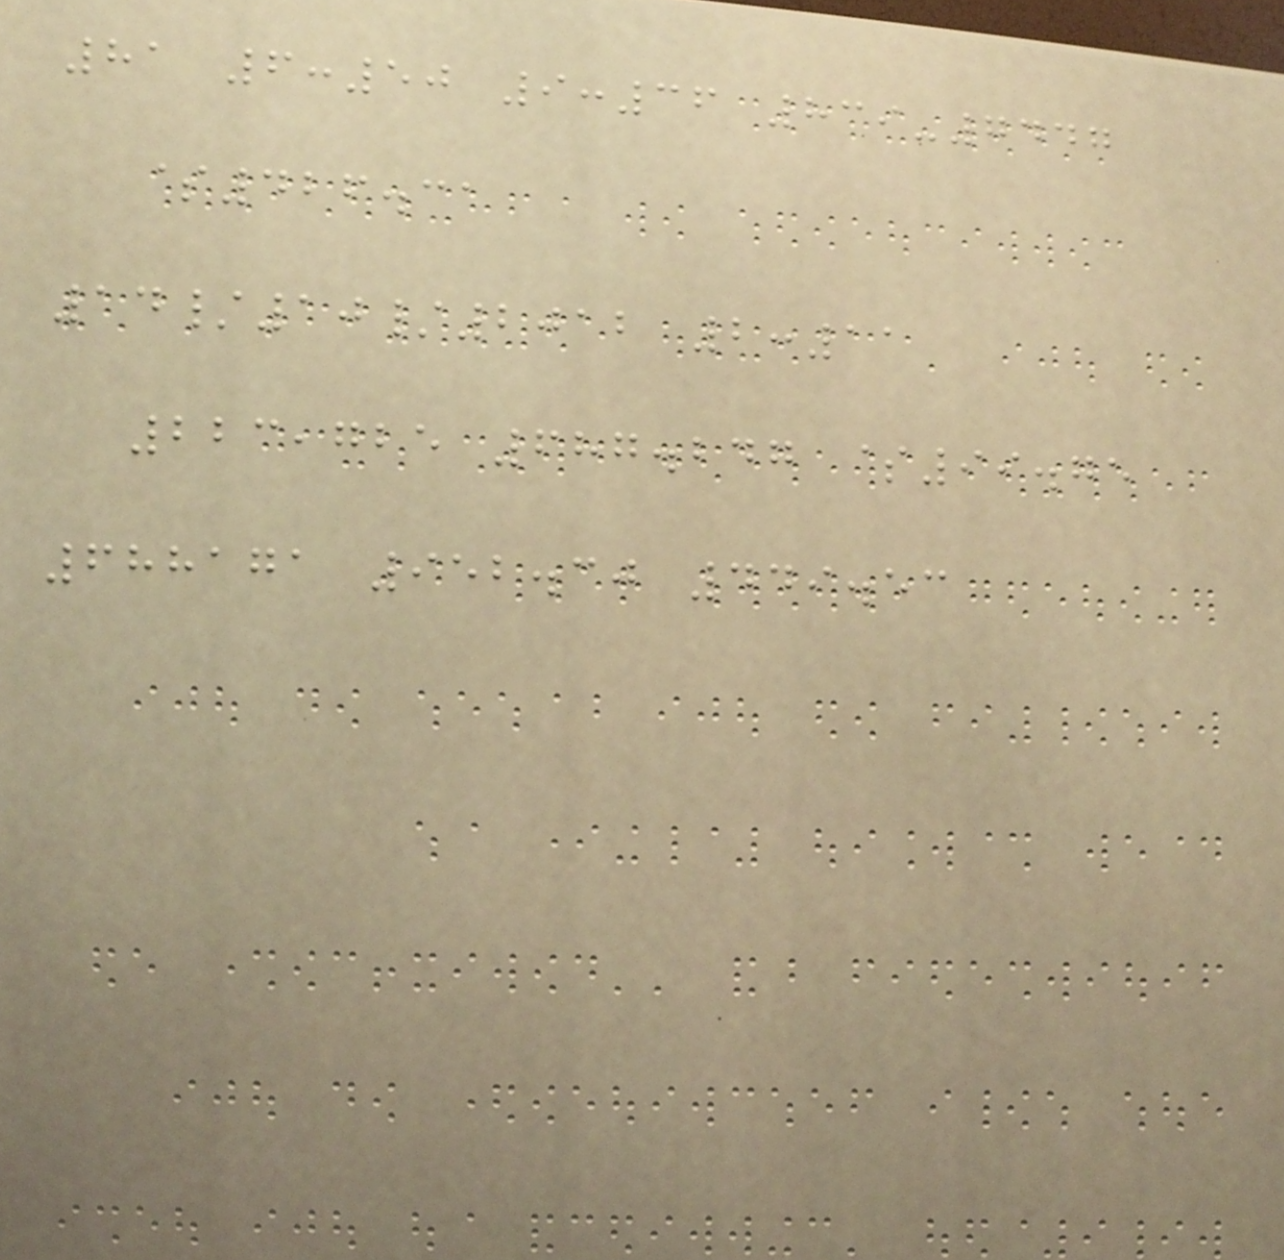81 6:50 9:36 839-7447
$426.31
14/10/2012 2:11
223,725 687.247 $99.75
688171 952.30 449.53
